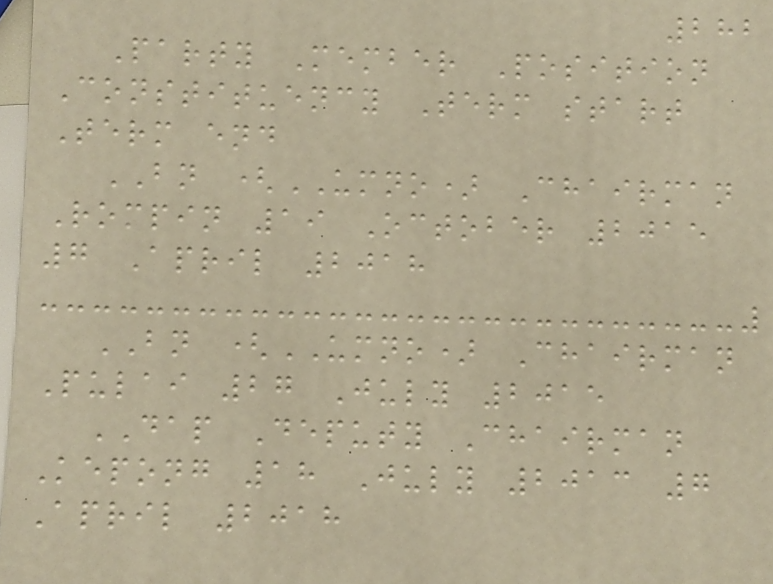282
Party Member Position
Constituency Term start
Term end
BN (UMNO) Chairman
Rompin 19 October 2015
7 April 2018
BN (UMNO) Chairman
Pulai 27 July 2015
DAP Deputy Chairman
Kepong 18 July 2013 7
April 2018
